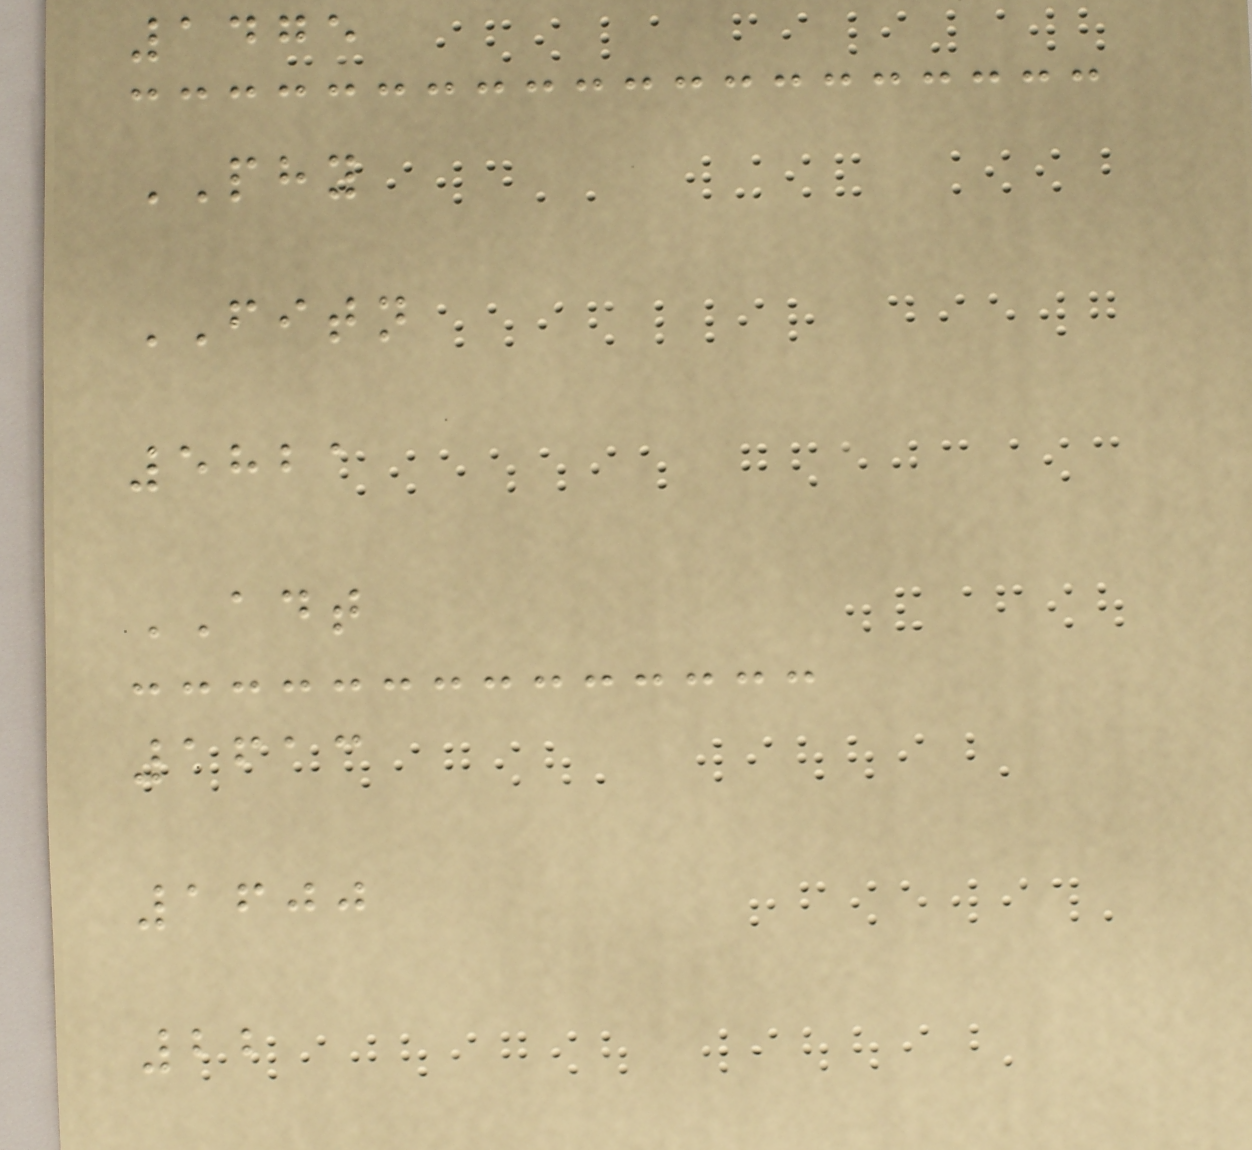1475
PHY
FITN
5821
ADT
1613
1600
22
